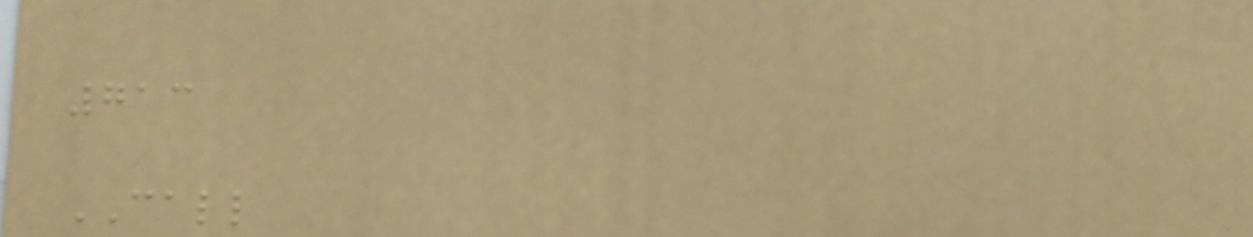713
CALL
